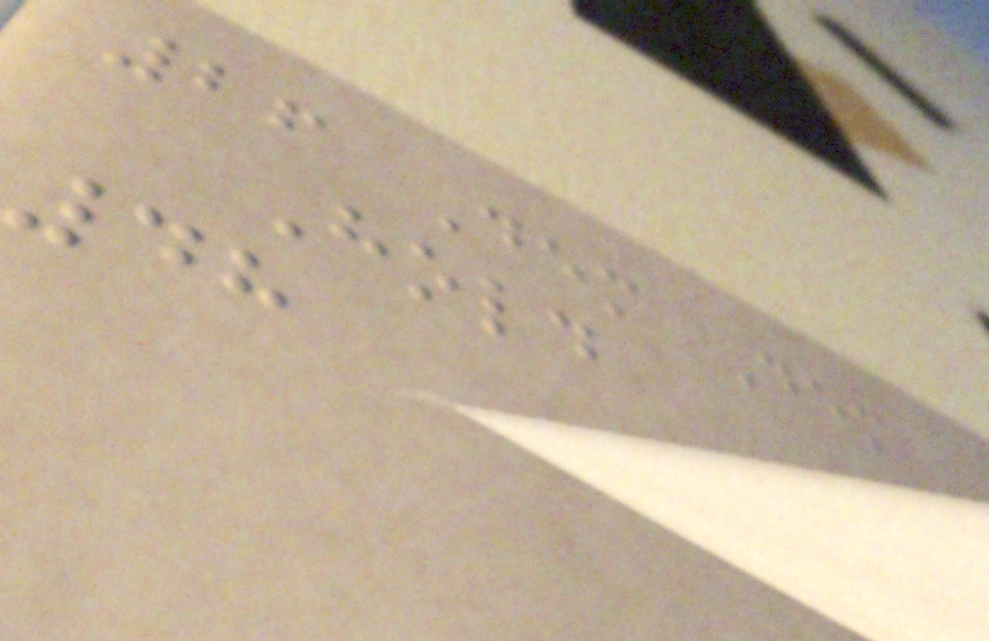26 Dem Dem
Hold
48
